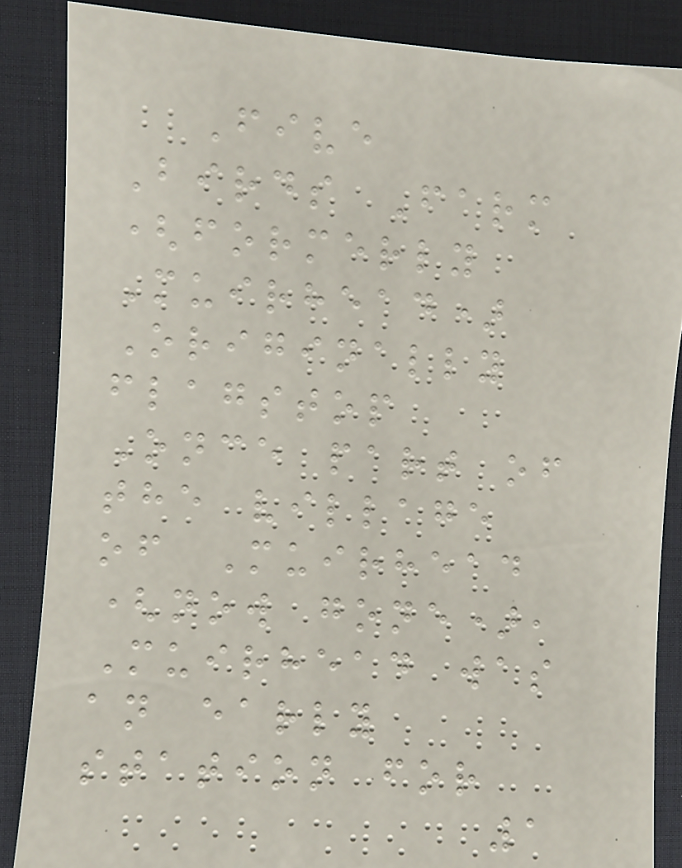Five
Birds Farm
(formerly
Muirhead)
Originally
flagstop
Once part of
the village
of Muirhead
(now gone),
Muirhead was
an early
station for
1
